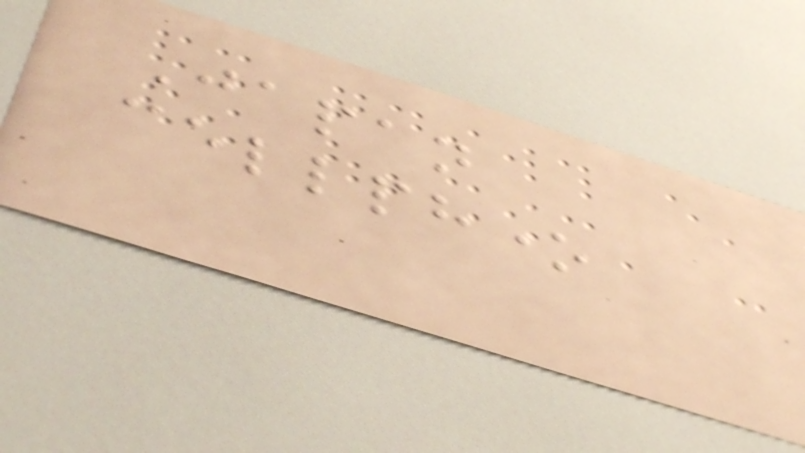Japan
cellphone
